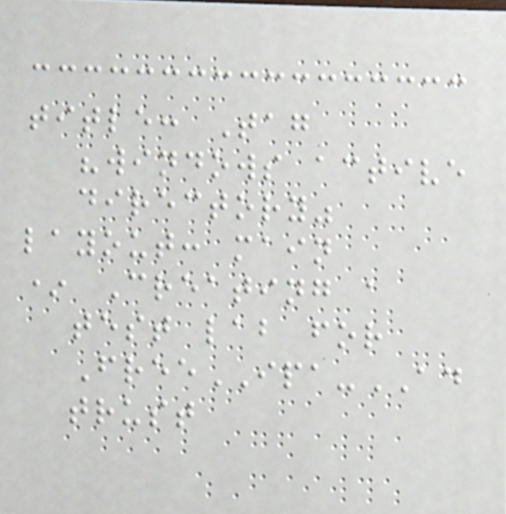title: Tag
"windows active
directory"
layout: main
* Creating a
test lab for
FreeIPA-AD
trust
